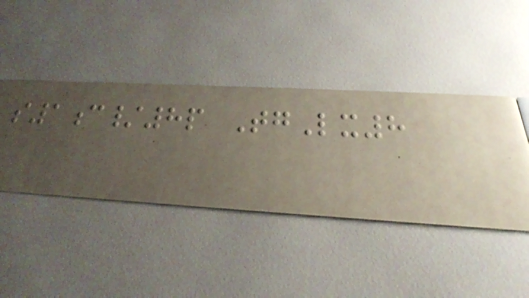s1c/8p TgLx8
